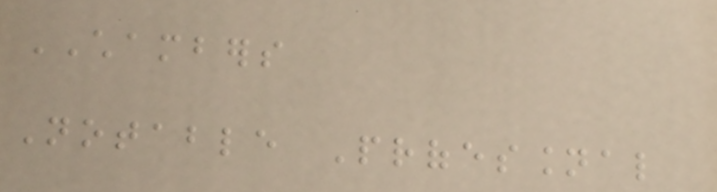CHAMBERS
Notable Professional
